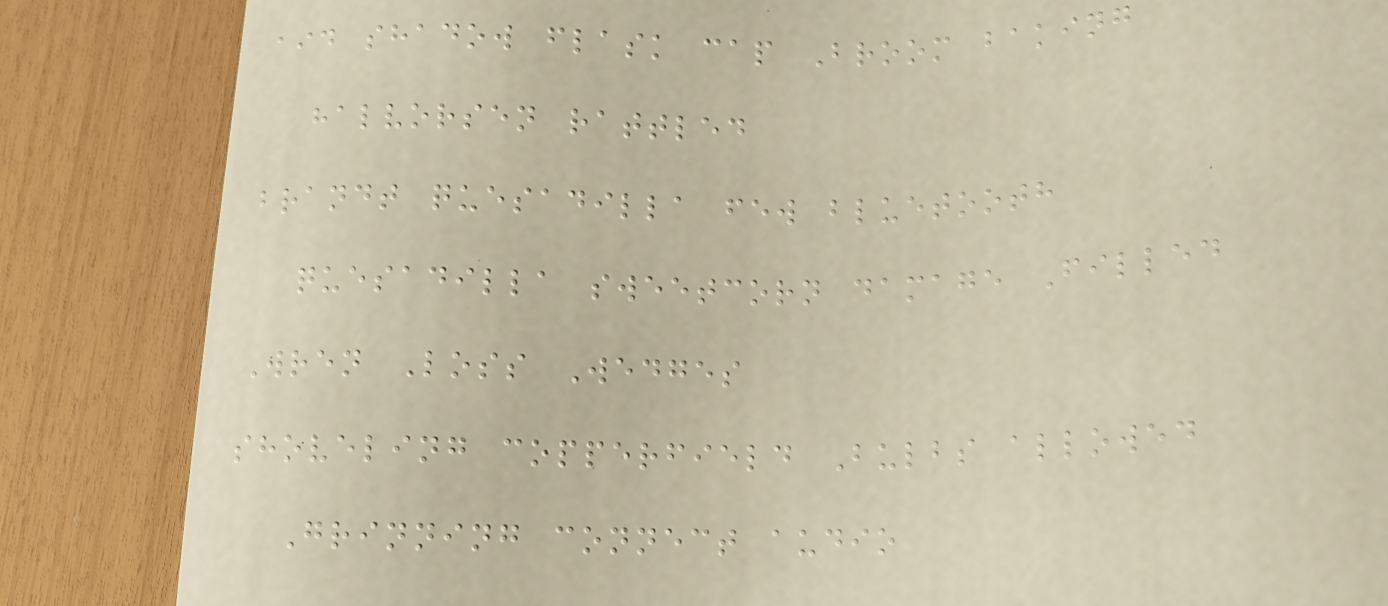aid shadow flask cap Broom baking
halvorsen rattled
brandt quesadilla few bluetooth
quesadilla sweetcorn damage Filled
Wren Loss Wedges
shoveling copperfield Bulbs allowed
Grinning connect audio
